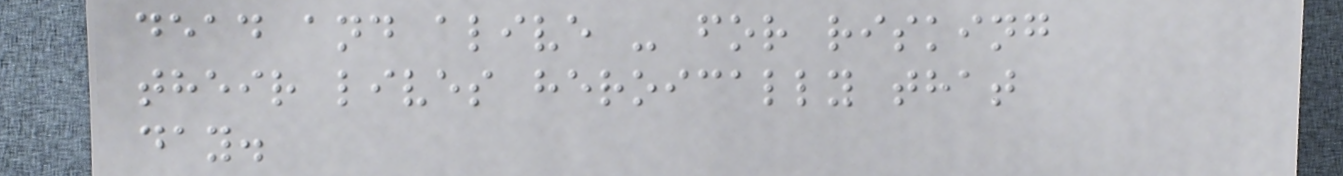dead and alive - for risking
their lives heroically that
day.
